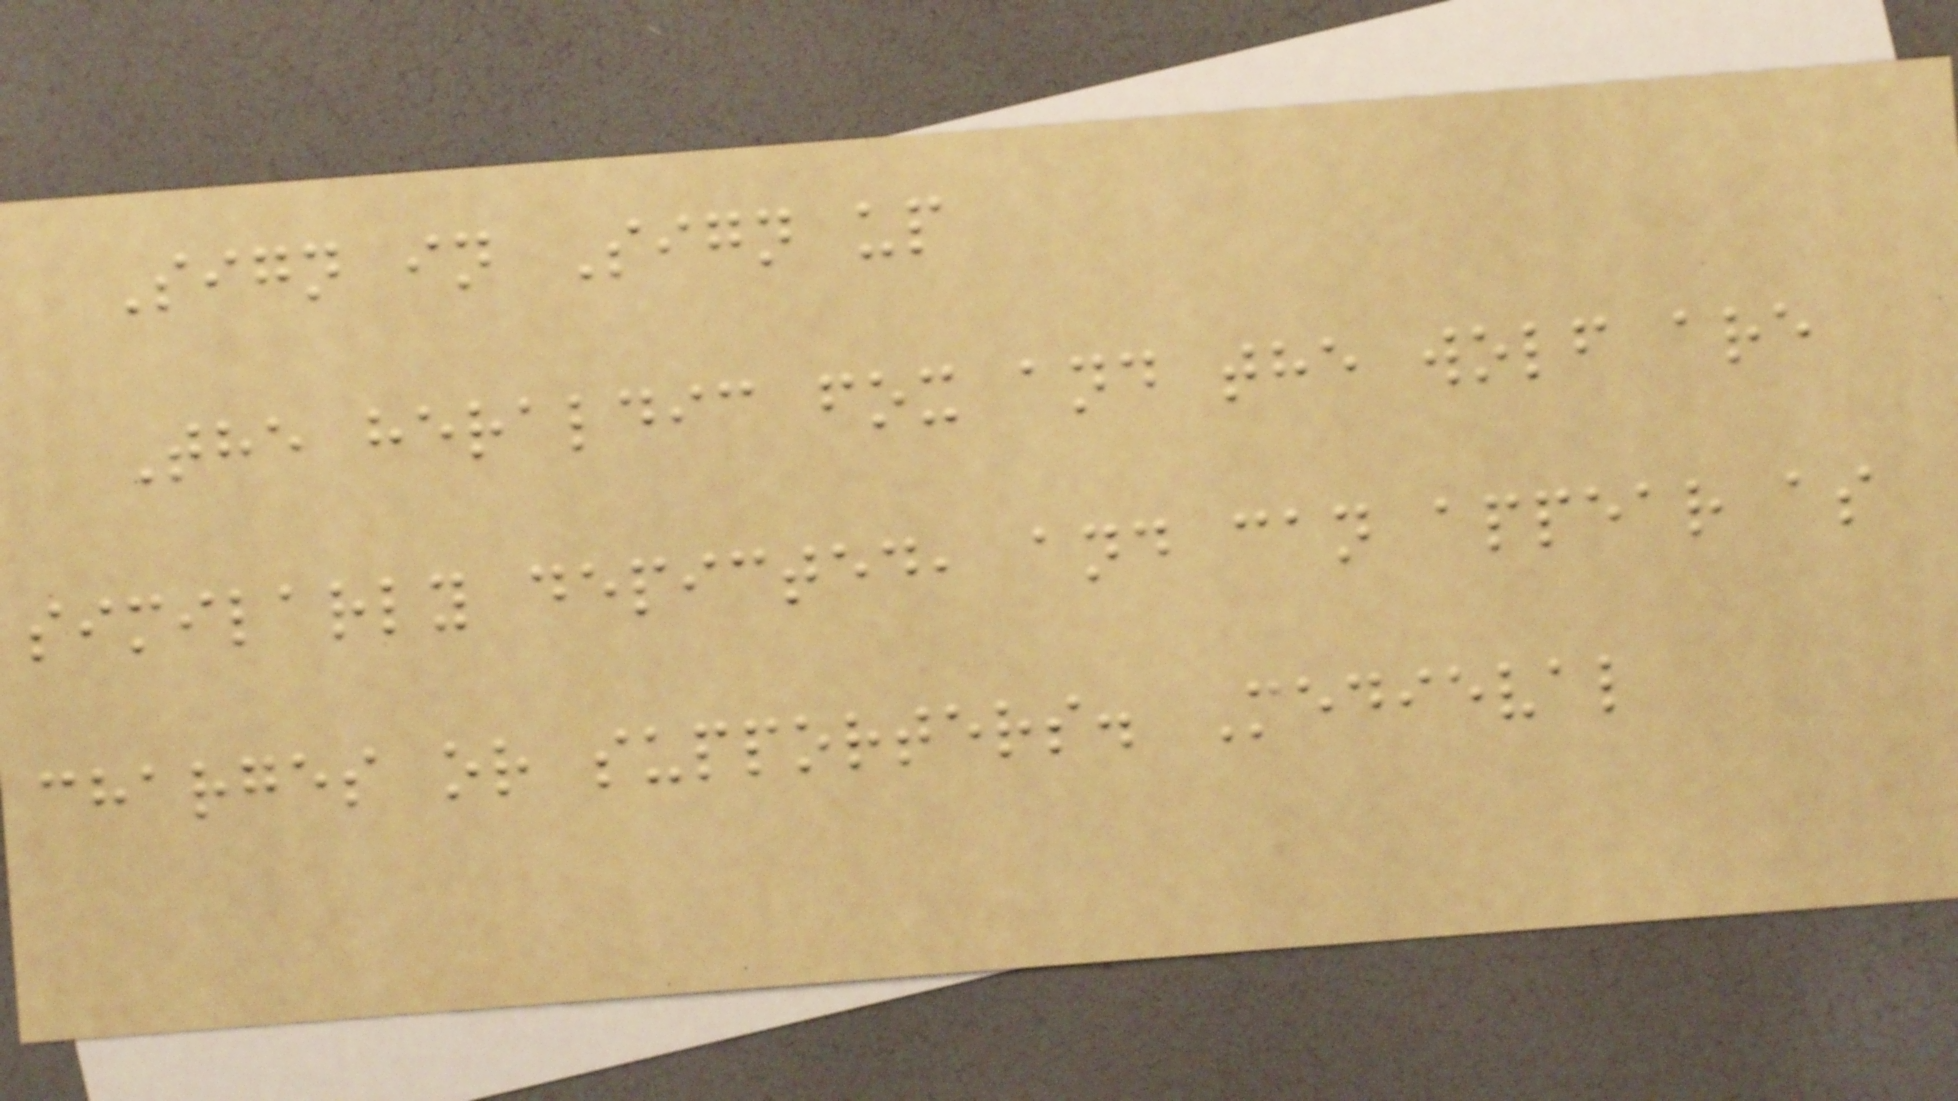Sign in Sign up
The heraldic fox and the wolf are
similarly depicted, and can appear as
charges or supporters. Medieval
